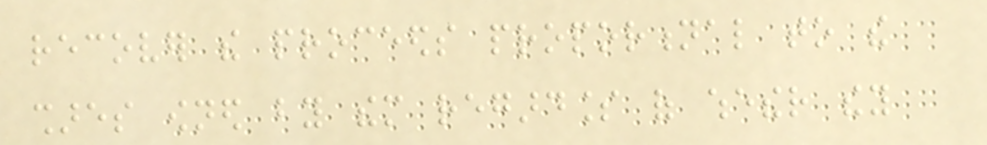recover the proceeds proportional to the
shares owned by them regardless of whether they
